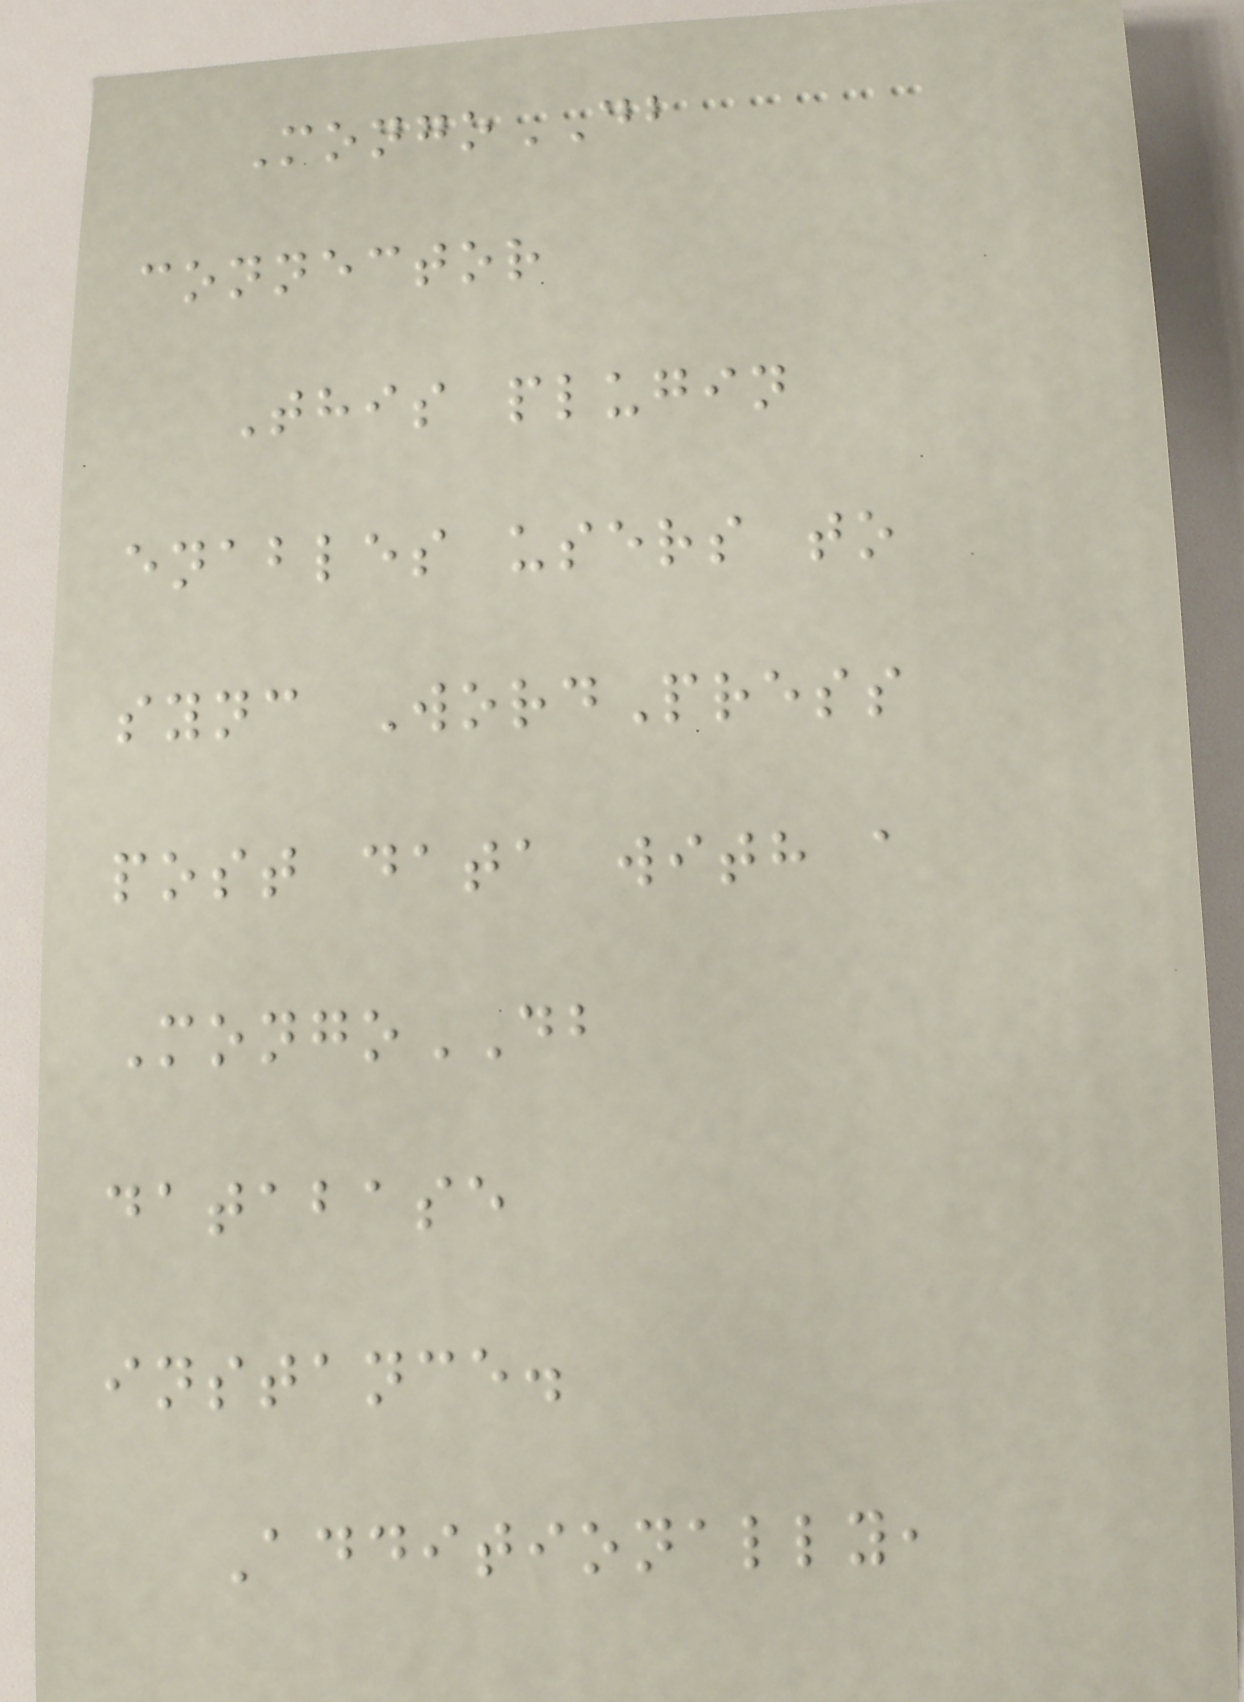MongoDB
connector
This plugin
enables users to
sync WordPress
post data with a
MongoDB
database
instance.
Additionally,
